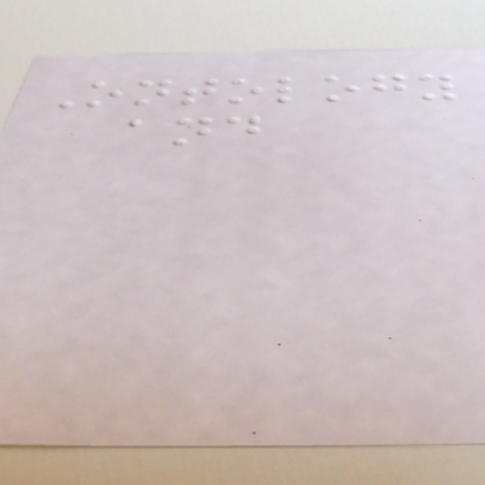Ontology
and
